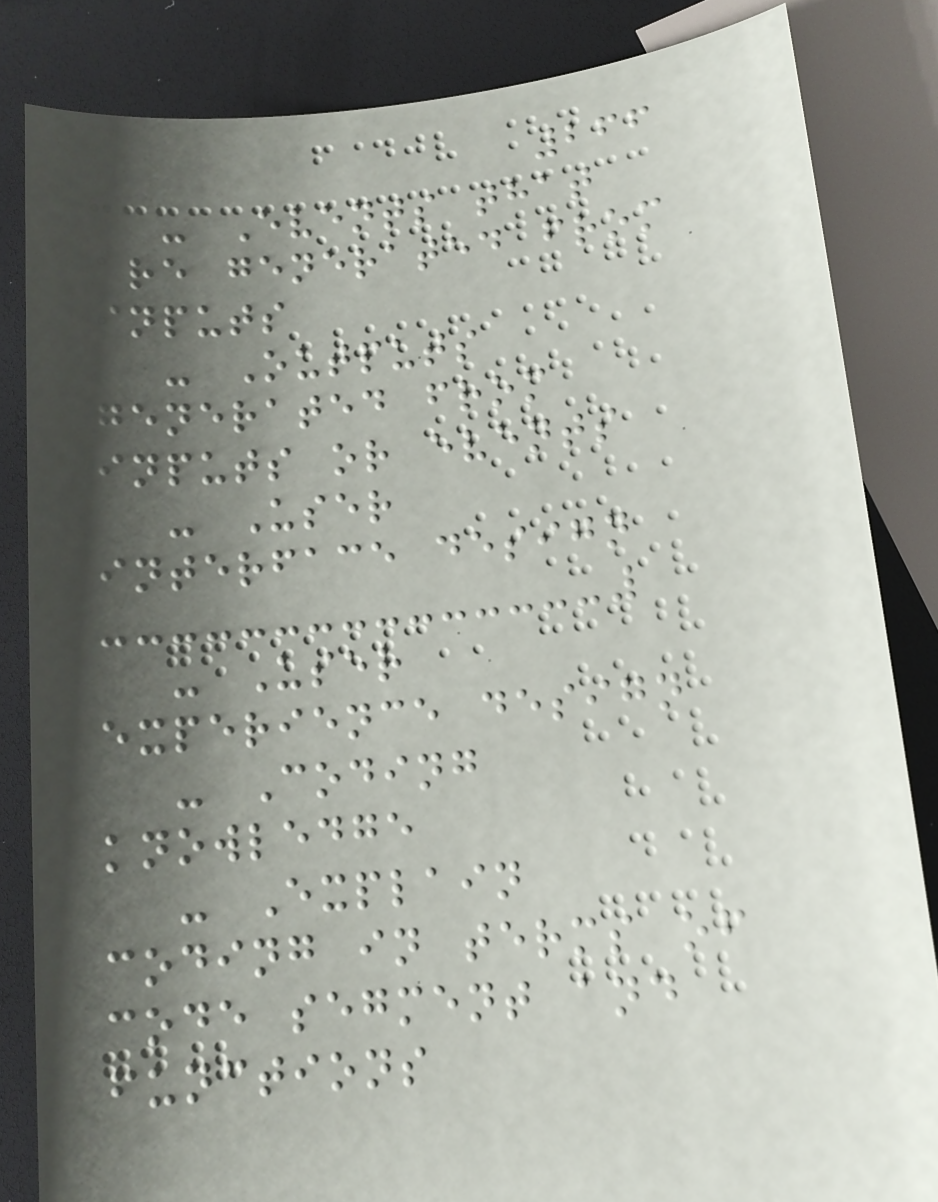266
- Events that
are generated from
inputs
- Outputs
generated from
inputs or events
- User
interface design
- User
experience design
- Coding
knowledge
- Explain
coding in terms of
code segment and
functions
